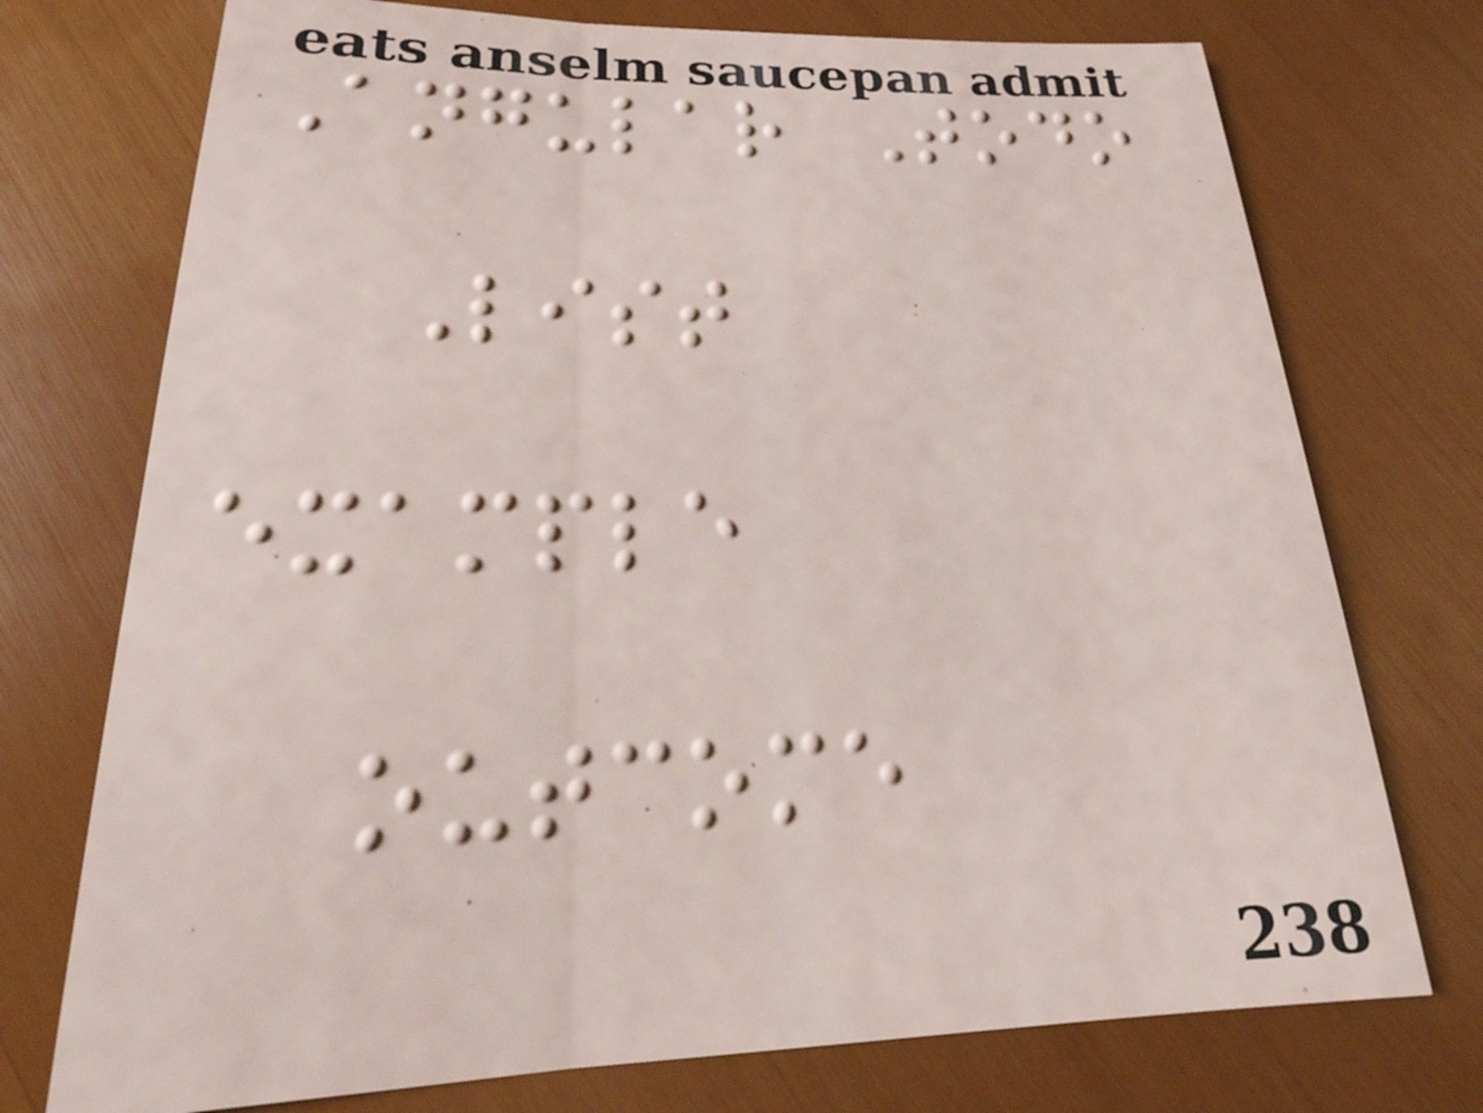Angular Todo
List
example
outcome
